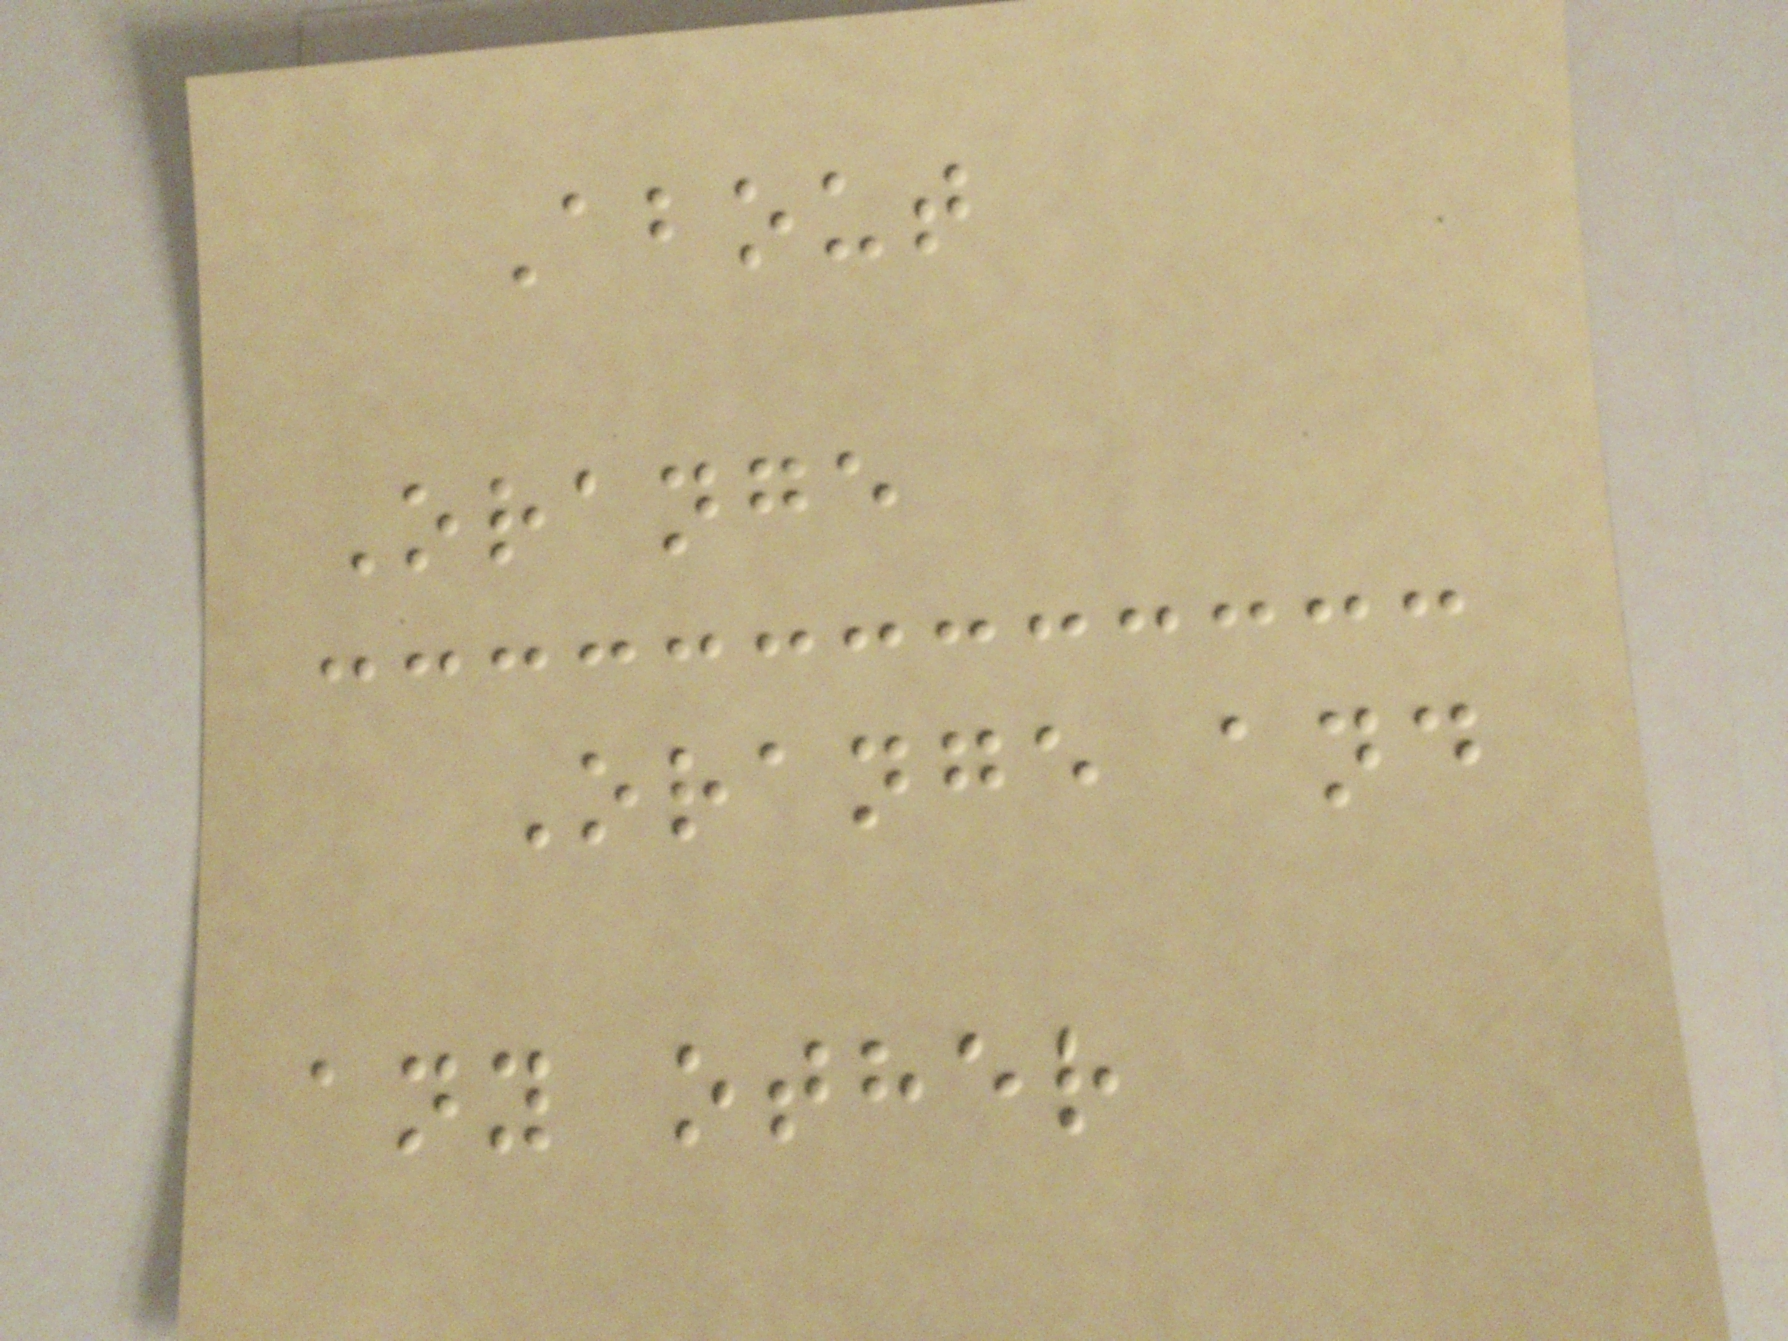About
Orange
Orange and
any other
